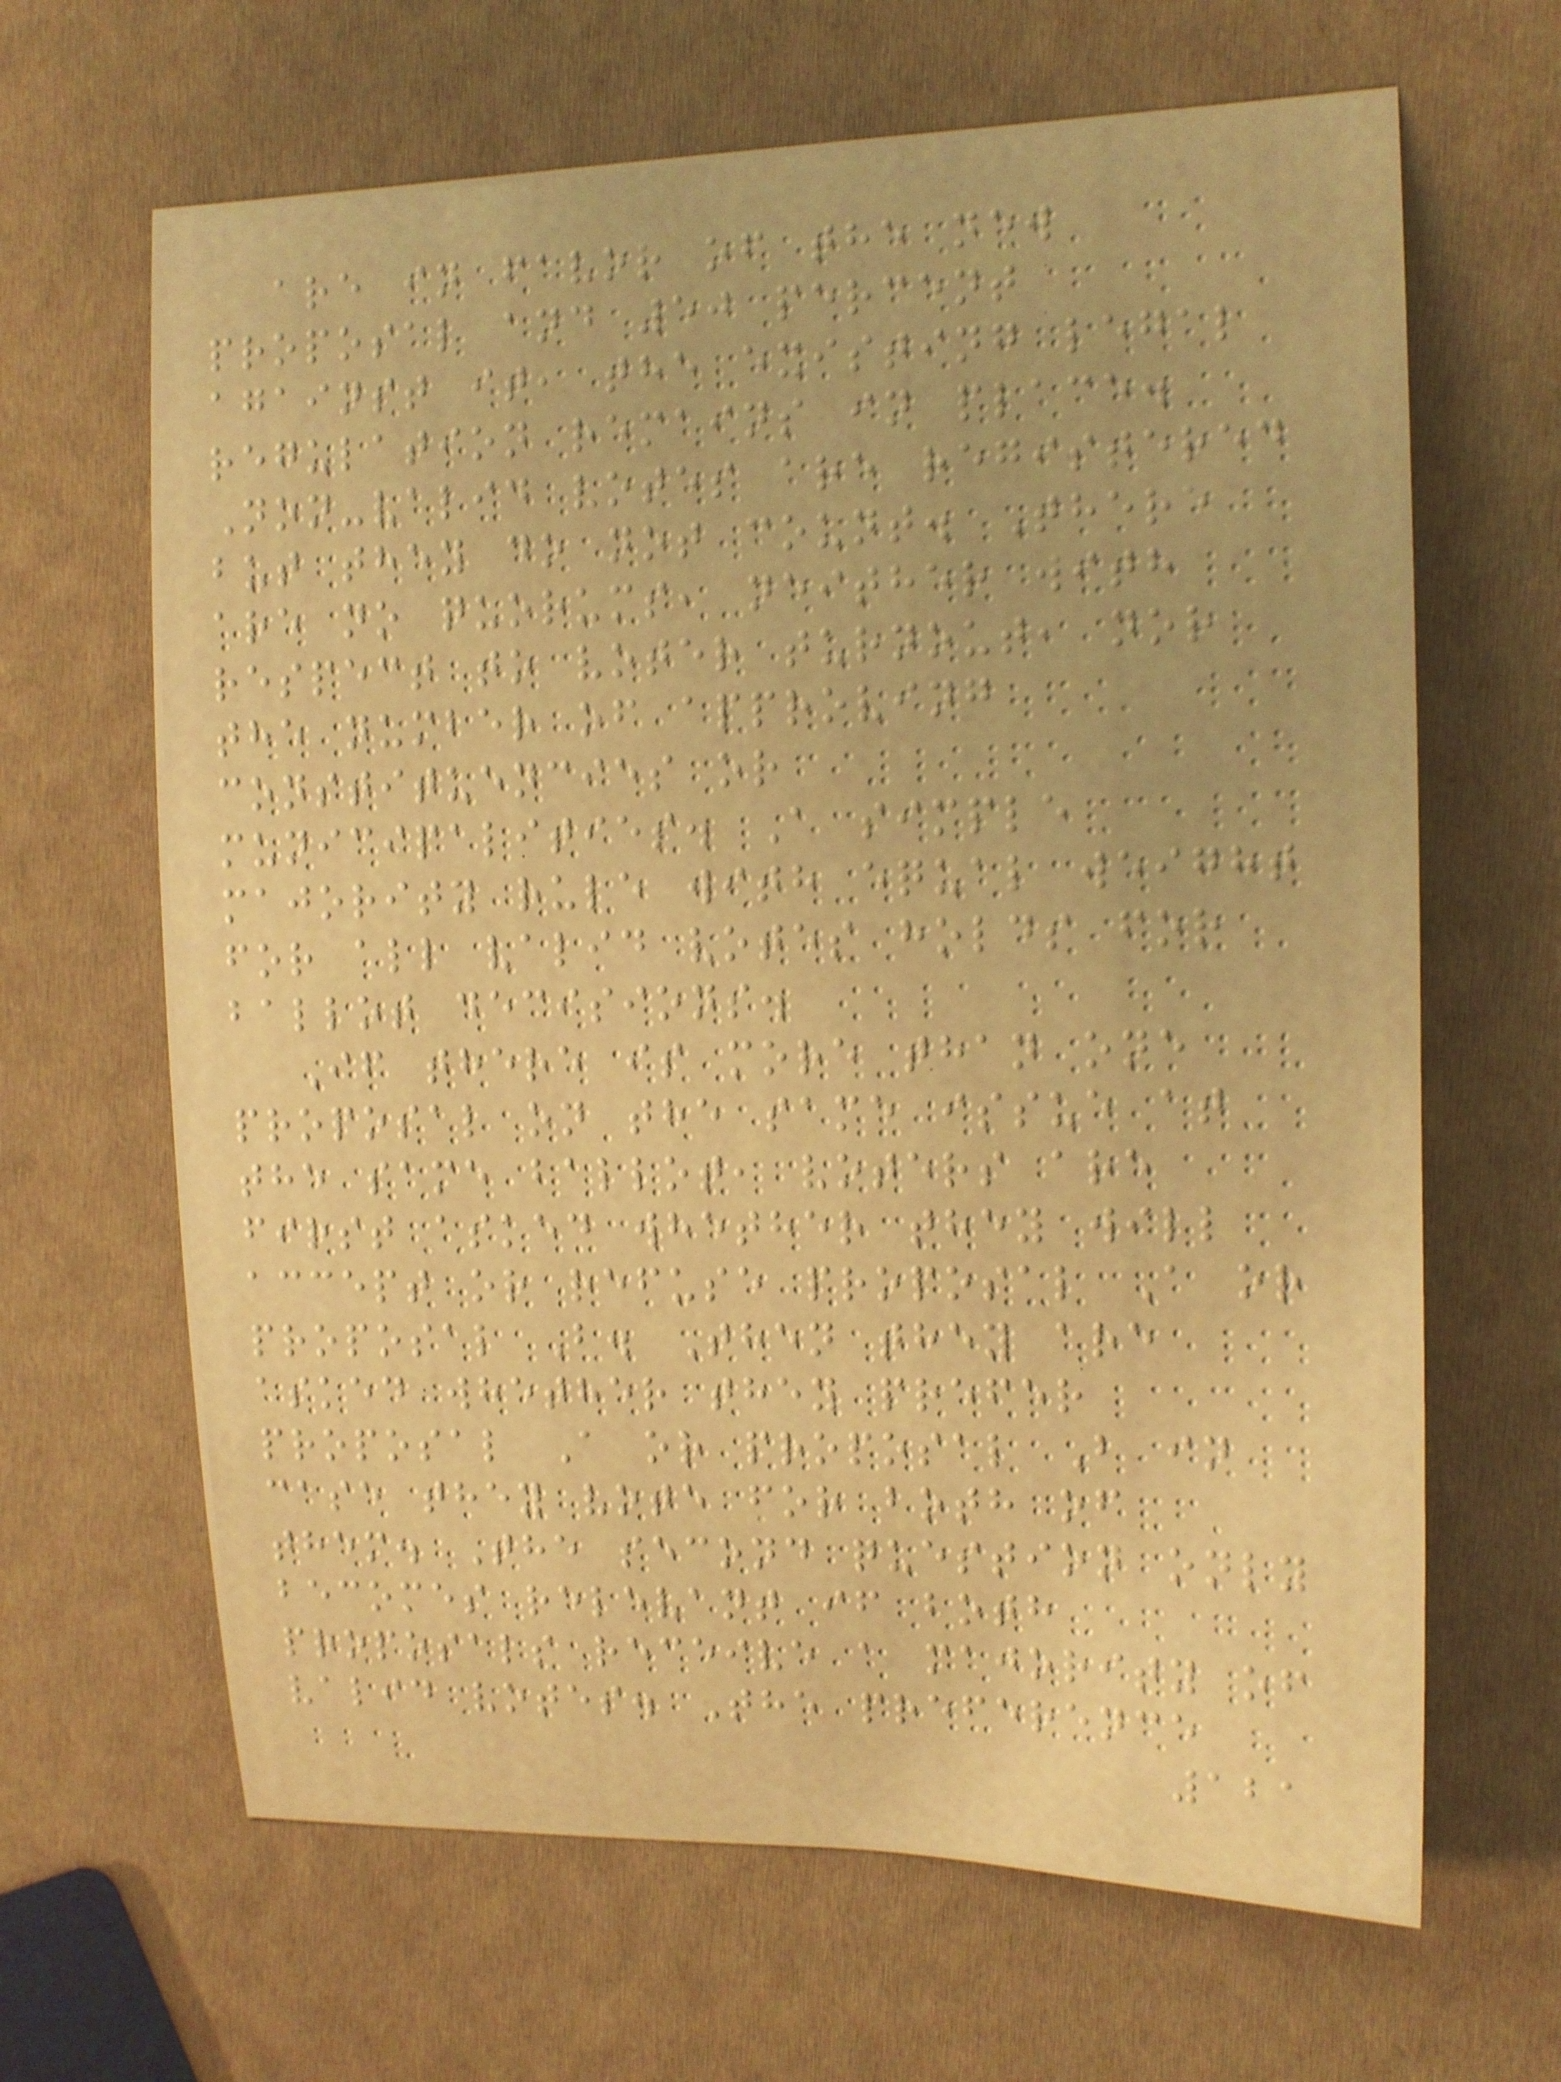are in favor of the new
proposal and 50 percent
against it, the existing legal
regulation remains in place.
Non-valid votes are registered
but they do not count. There
are no quorums, neither with
respect to voter turnout, nor
the number of approving
constituencies or
municipalities. A simple
majority rule with equal weight
for all valid votes holds for
ballot decisions.
If there is more than one
proposal on the same issue at
the same ballot, voters are
first asked whether they will
accept or refuse proposal A or
proposal B. Then they are
asked whether they prefer
proposal A or proposal B in
case they vote for both of
them. The second question only
becomes relevant if both
proposals receive a majority of
valid votes. The preference
121
